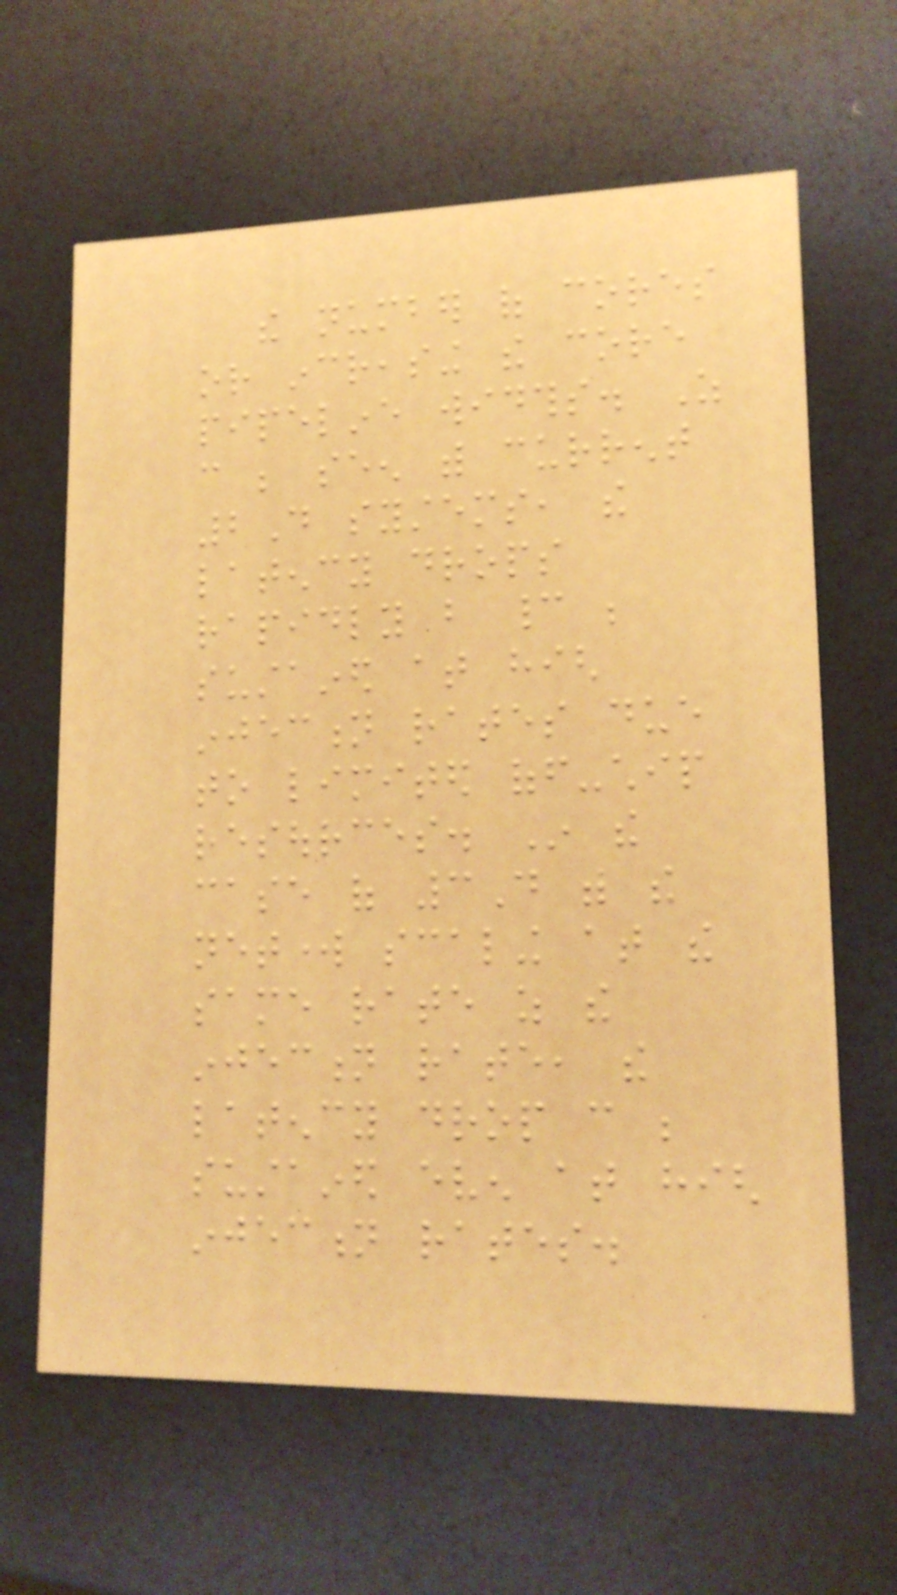the number of cores
or increasing the core
pipeline widths. As
can be seen with current
2D systems, the
latency drops
rapidly but cannot be
sustained at high
injection rates due
to limited off-chip
resources. In the
case of 3D with the
network scaling at the
same rate as the
injection rate, the
latency drop can be
sustained even at high
injection rates.
